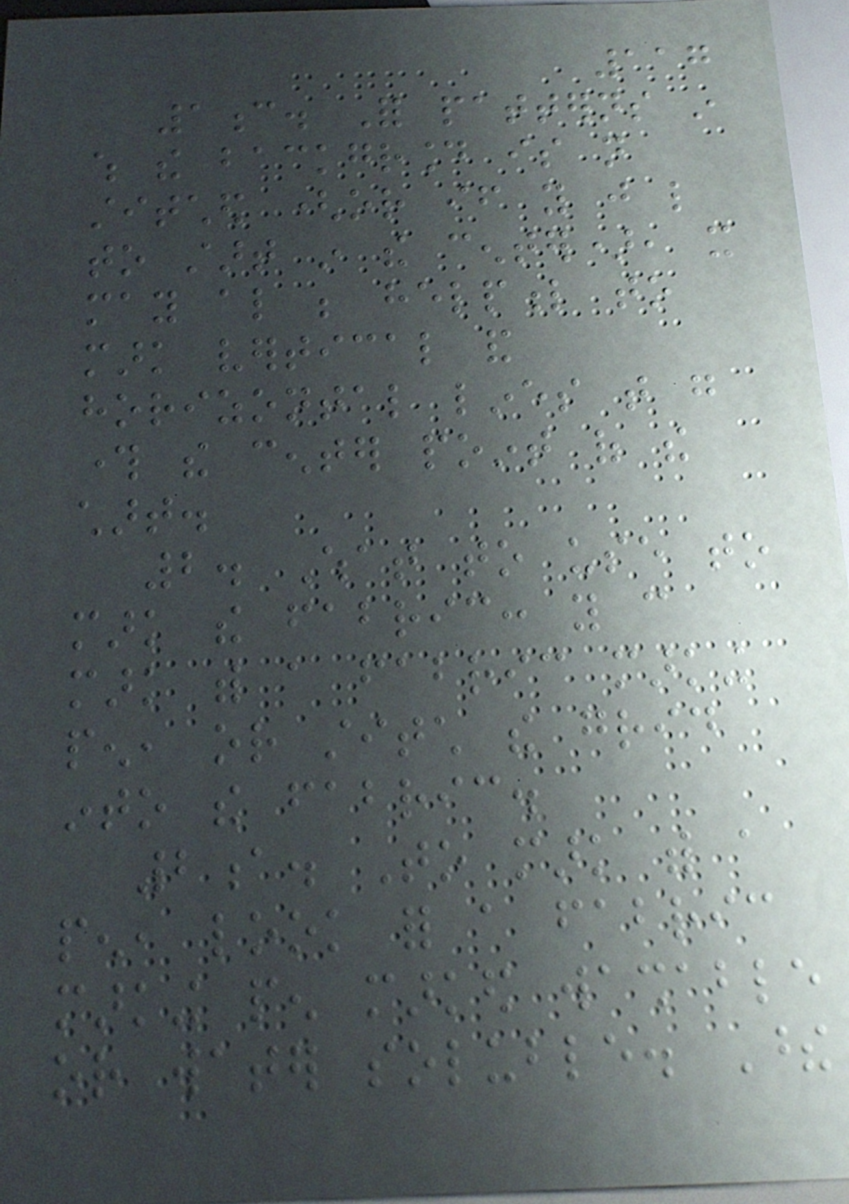117
1c. For patterns in
which the background is not
stitched (or if you just like
to start in the center), it
may also be helpful to
mark vertical and
horizontal lines that go
through the center point of the
chart.
2. What to use to
mark the fabric: you can
mark with a fabric marking
pen, or stitch the grid
into the fabric.
2a. To mark with a
pen, look for a fabric
marking pen marked washable
or water soluble. These
